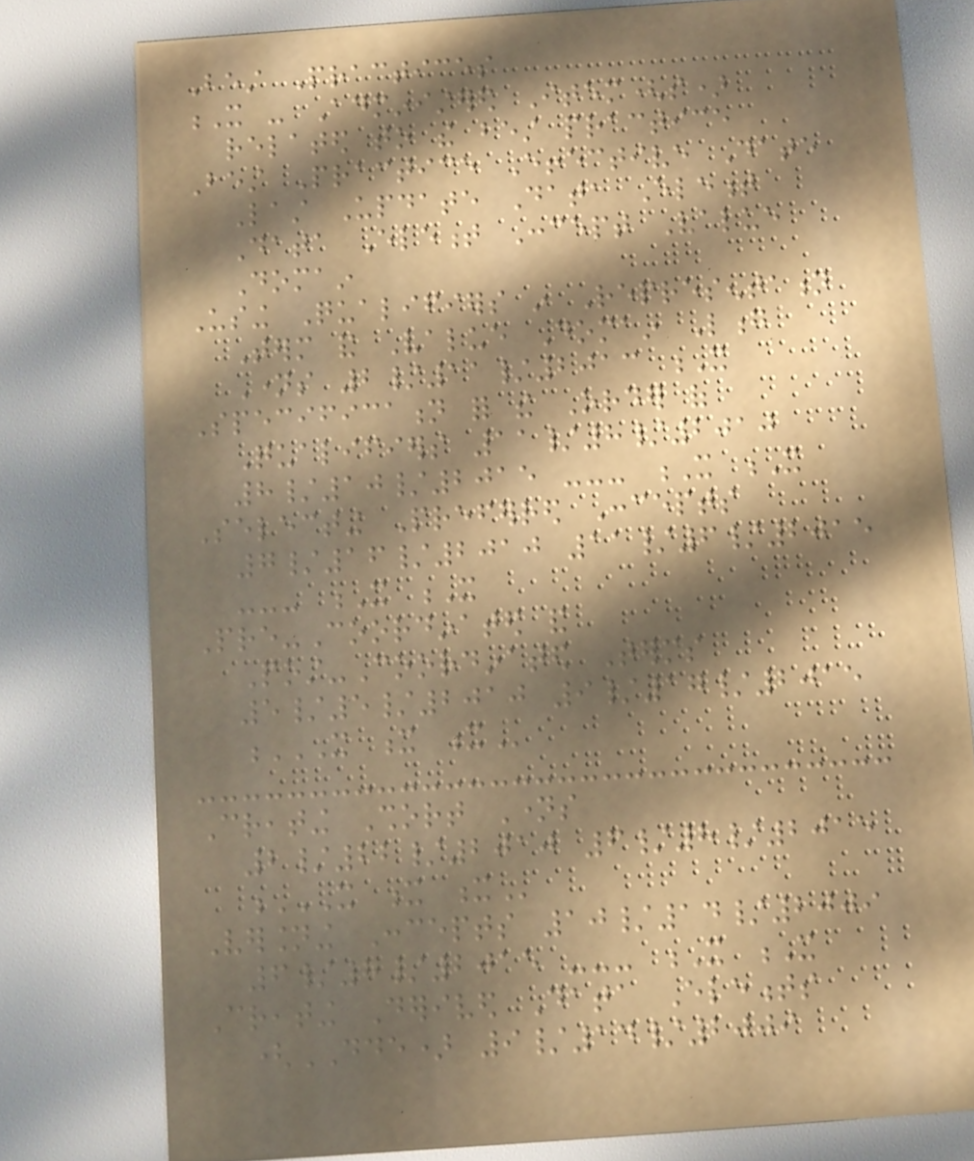Best Practices
X - Administered Item(s)
related to the best practice
Best Practice Effective Date
Last Update Data Element
Data Element Concept Value
Domain
Using Qualifiers in Representation
Term and Value Domain Long
Names 2/11/2013 X
Specification for the Order of
Qualifiers 11/8/2010
8/10/2015 --- X X
Selecting Preferred Concepts
7/16/2010 11/6/2015
--- X X
Pre-Coordinated and
Post-Coordinated Terms
5/5/2010 9/17/2015
X X X
Creating Short Names
2/22/2010 6/8/2015
X X X
Versioning Concepts 10/14/2009
6/8/2015 --- X X
Creating Derived Data Elements
(DDE) 9/14/2009
